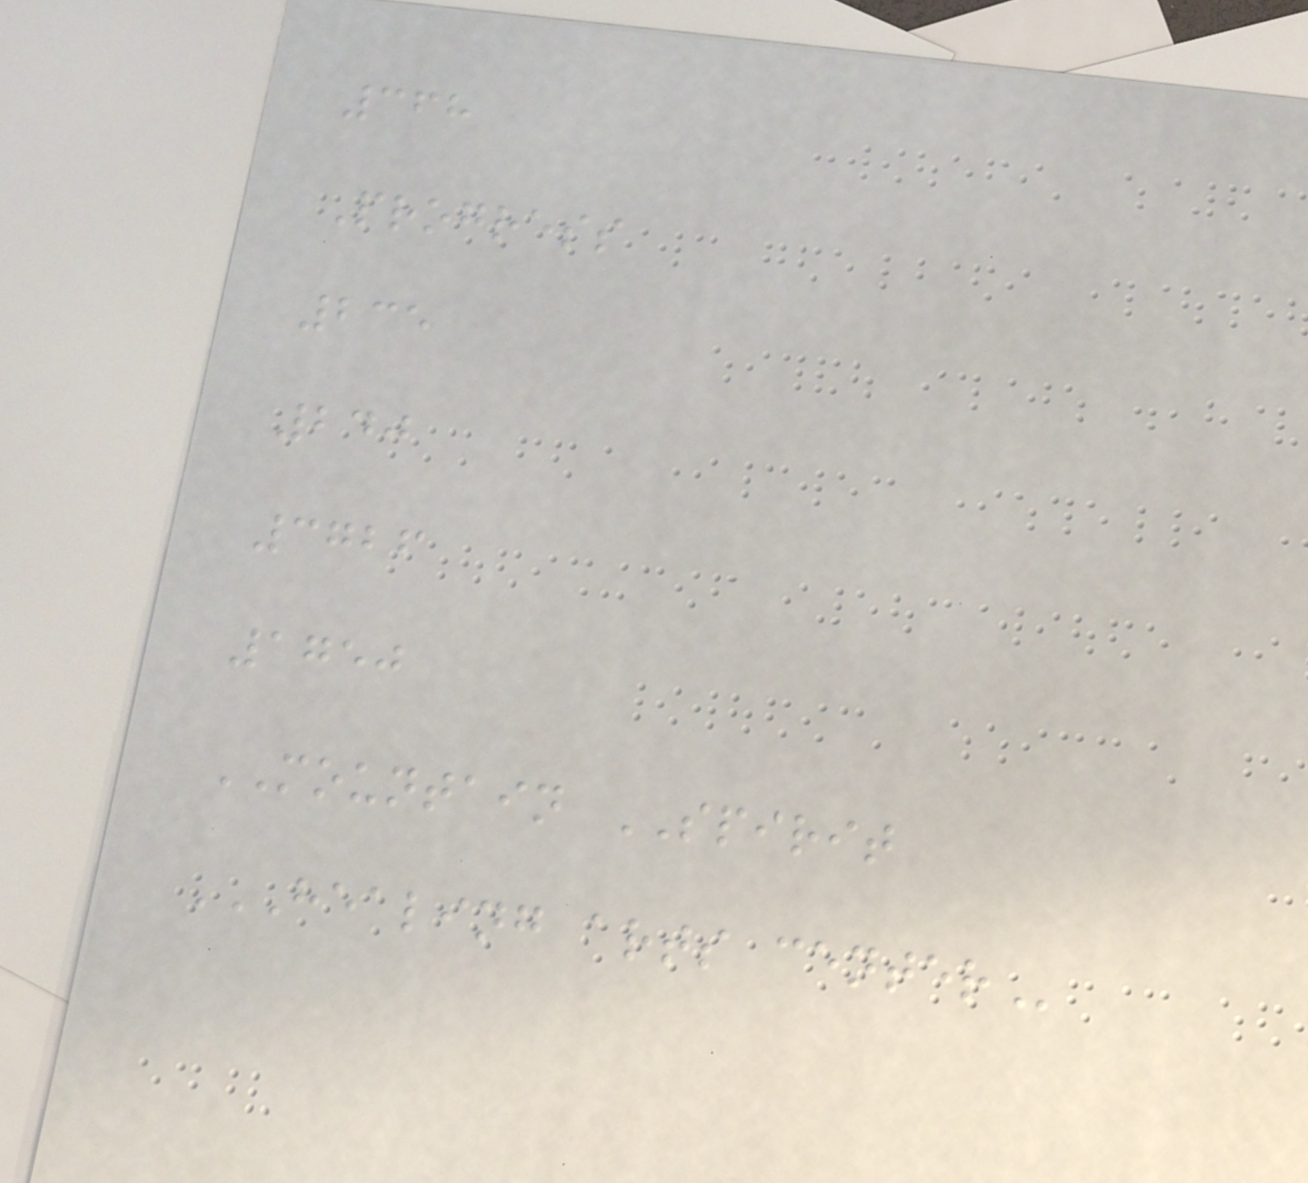368
Progress
235
240
3726
1750
MOUNTAIN SPIRIT
HEALING ARTS CENTER
